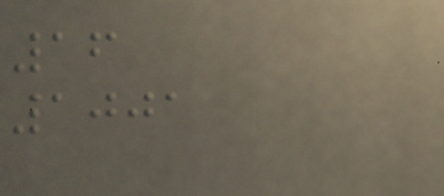16
1001
